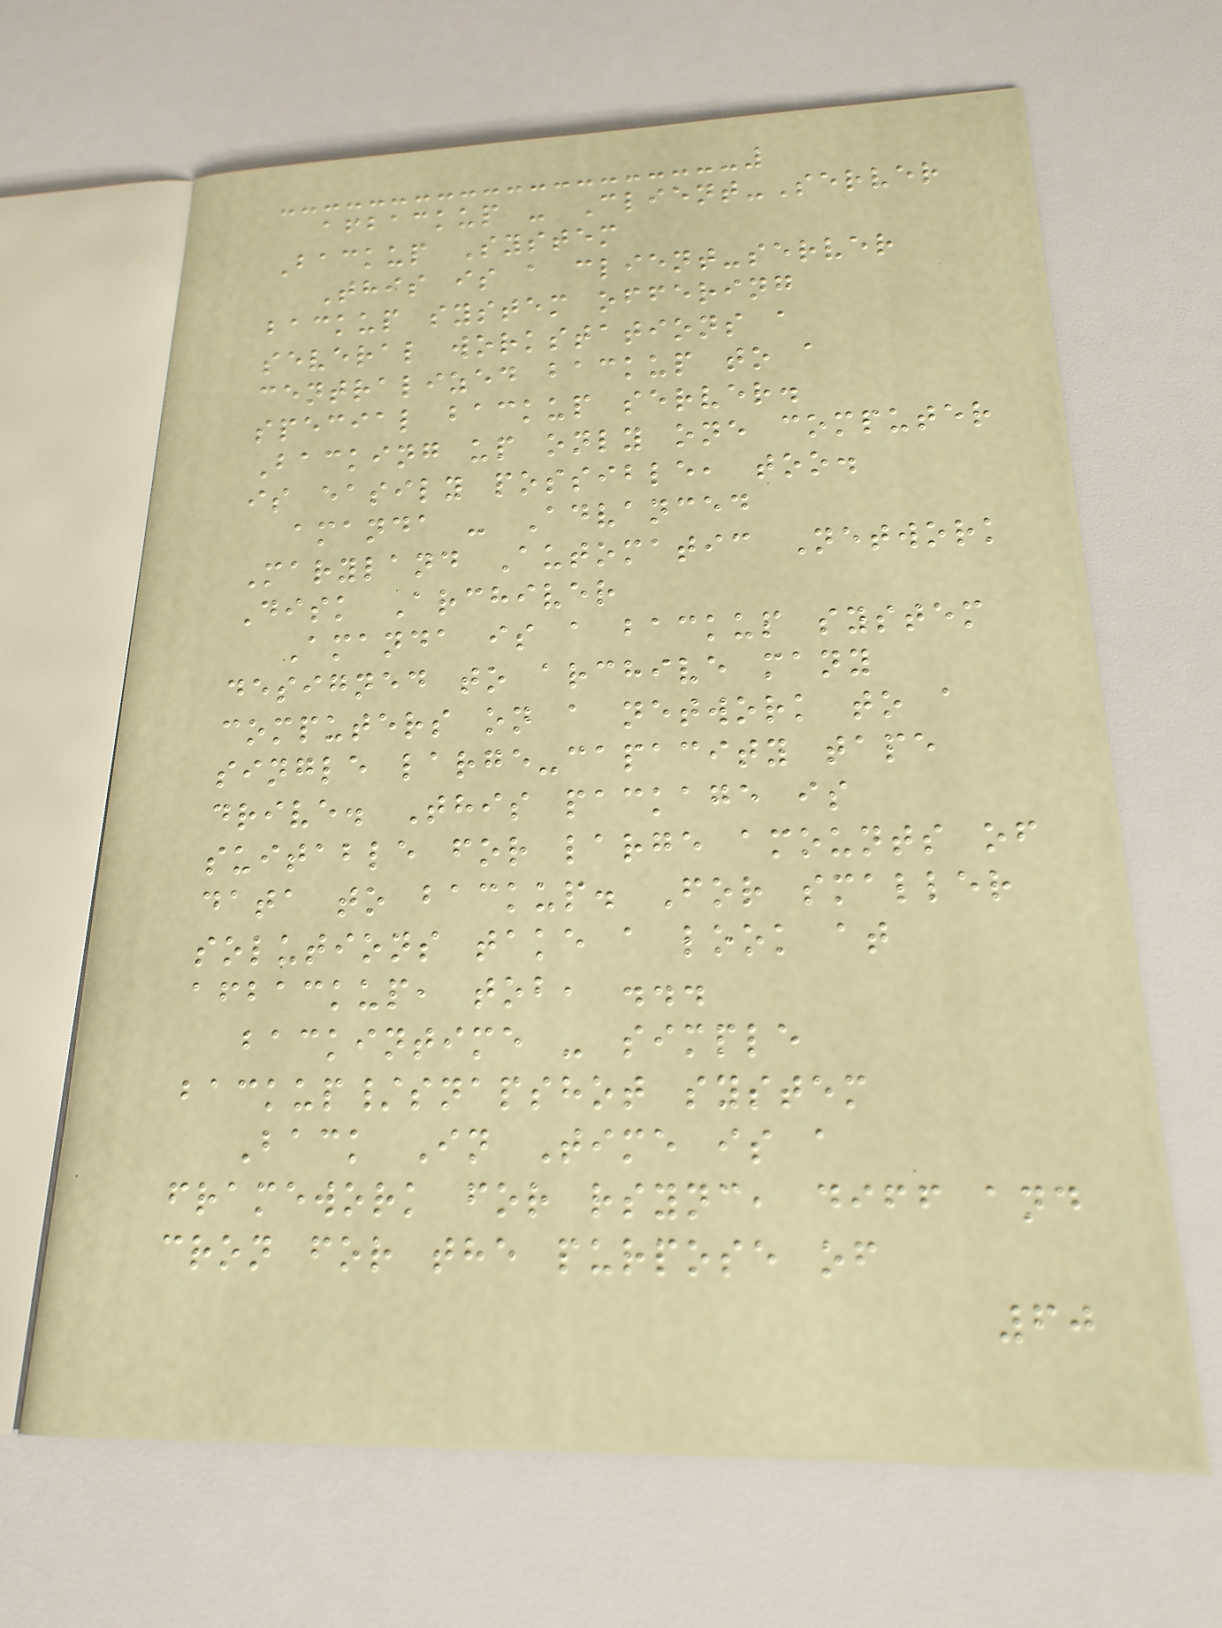afbackup - Client-Server
Backup System
This is a client-server
backup system offering
several workstations a
centralized backup to a
special backup server.
Backing up only one computer
is easily possible, too.
amanda - Advanced
Maryland Automatic Network
Disk Archiver
Amanda is a backup system
designed to archive many
computers on a network to a
single large-capacity tape
drive. This package is
suitable for large amounts of
data to backup. For smaller
solutions take a look at
afbackup, tob, ...
backintime - simple
backup/snapshot system
Back In Time is a
framework for rsync, diff and
cron for the purpose of
60
